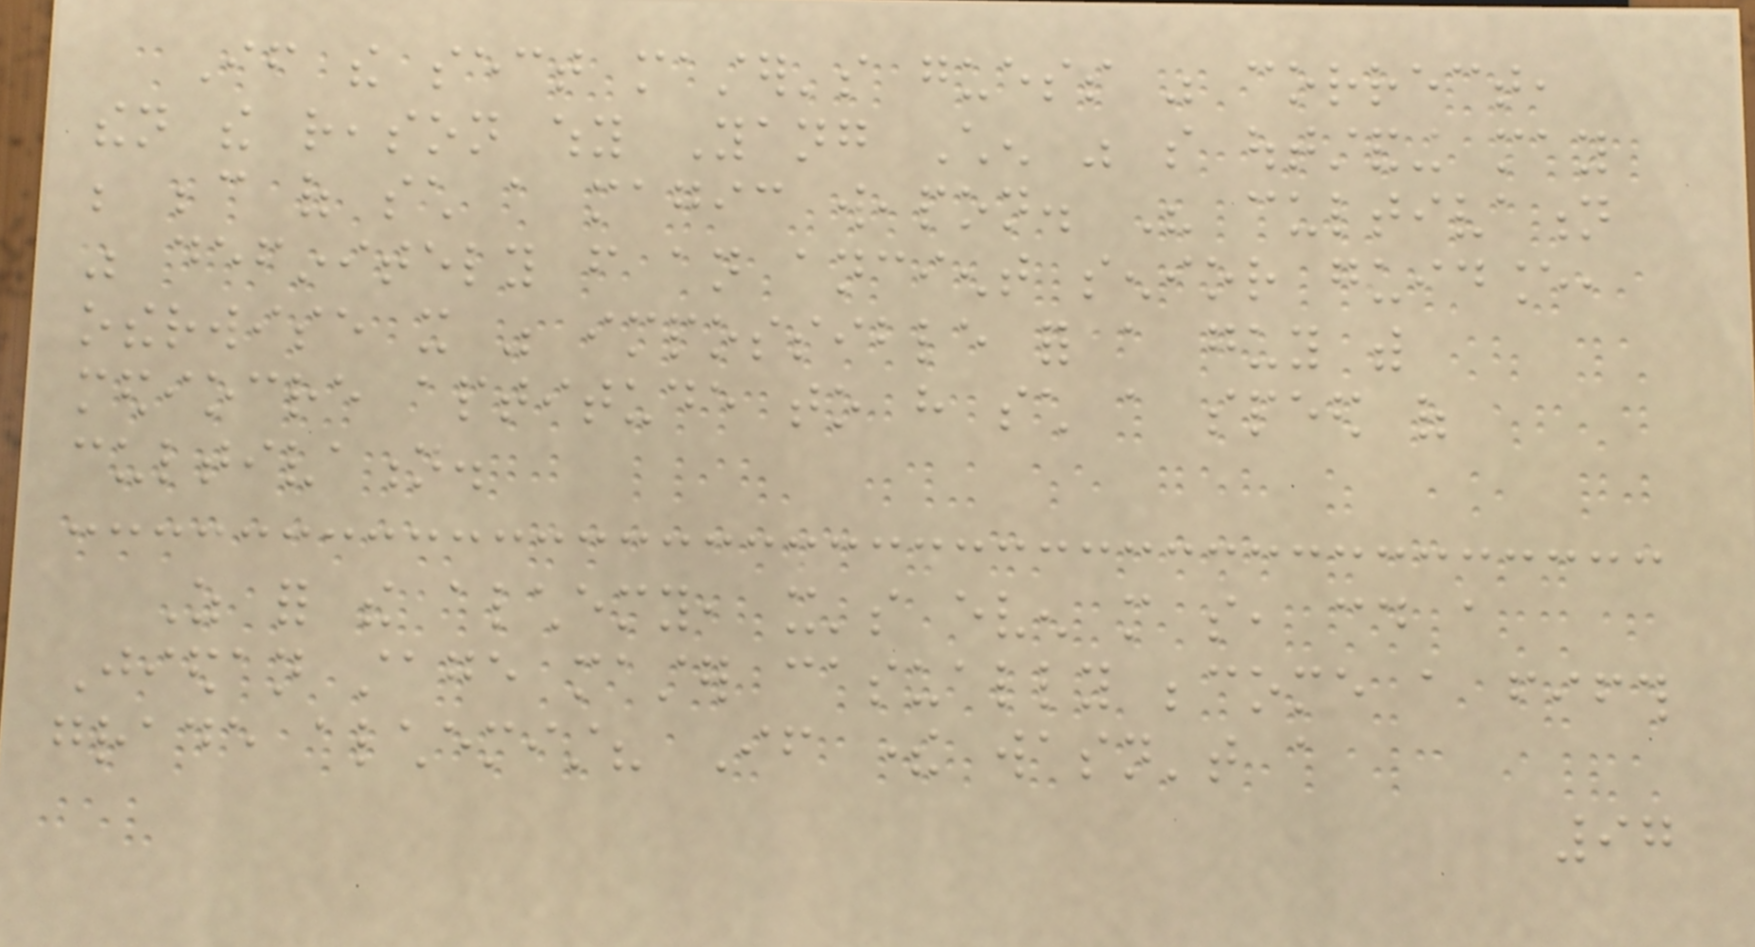If the sect master's guess was correct,
then the reason why Yang Chen was so outstanding may
be because of such a magic weapon. His cultivation
was definitely from an ancient senior guidance,
otherwise it was impossible for a guy with
mediocre aptitude to have such a speed of
cultivation.
As for the alchemy, it's even more so, could a
Jiedan stage master casually become a fifth
grade alchemist? If there wasn't a
97
